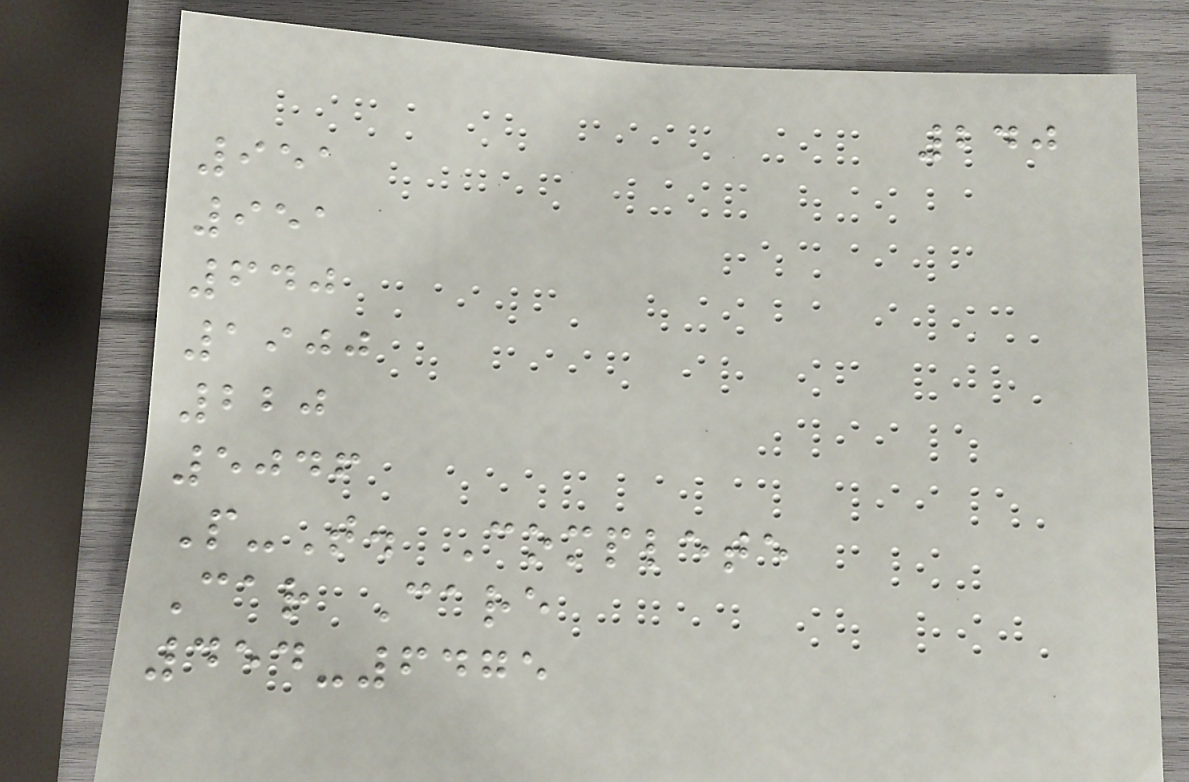240
951
951
640
1900
220
5046
P-T. Complete
Car Care
454-6475
